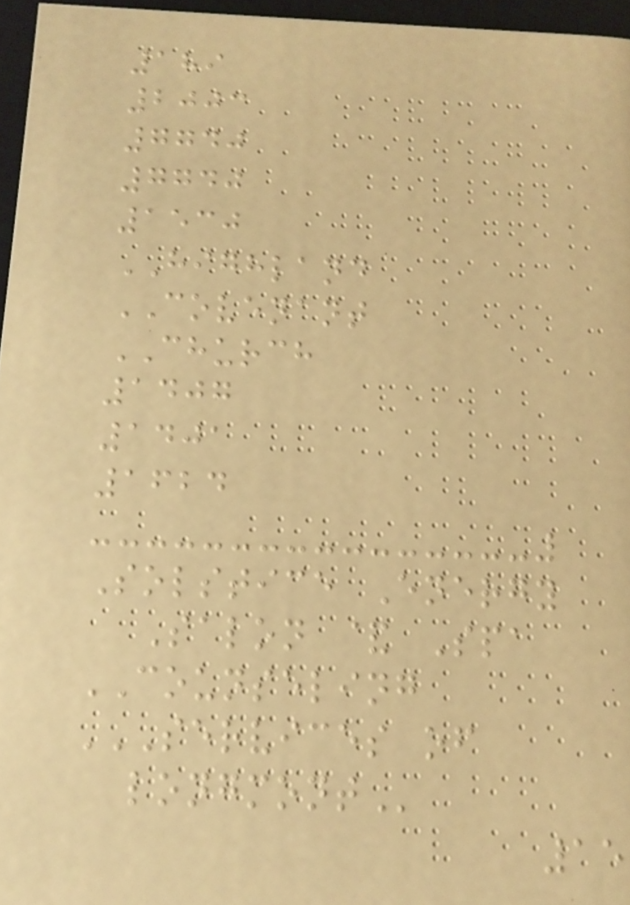189
2003
7740
7740
1530
HIGHLAND
COVENANT
CHURCH
1407
1401
1624
Solstice Energy
Salon & Spa
COUNSELING
SERVICES OF
LONGMONT
15
